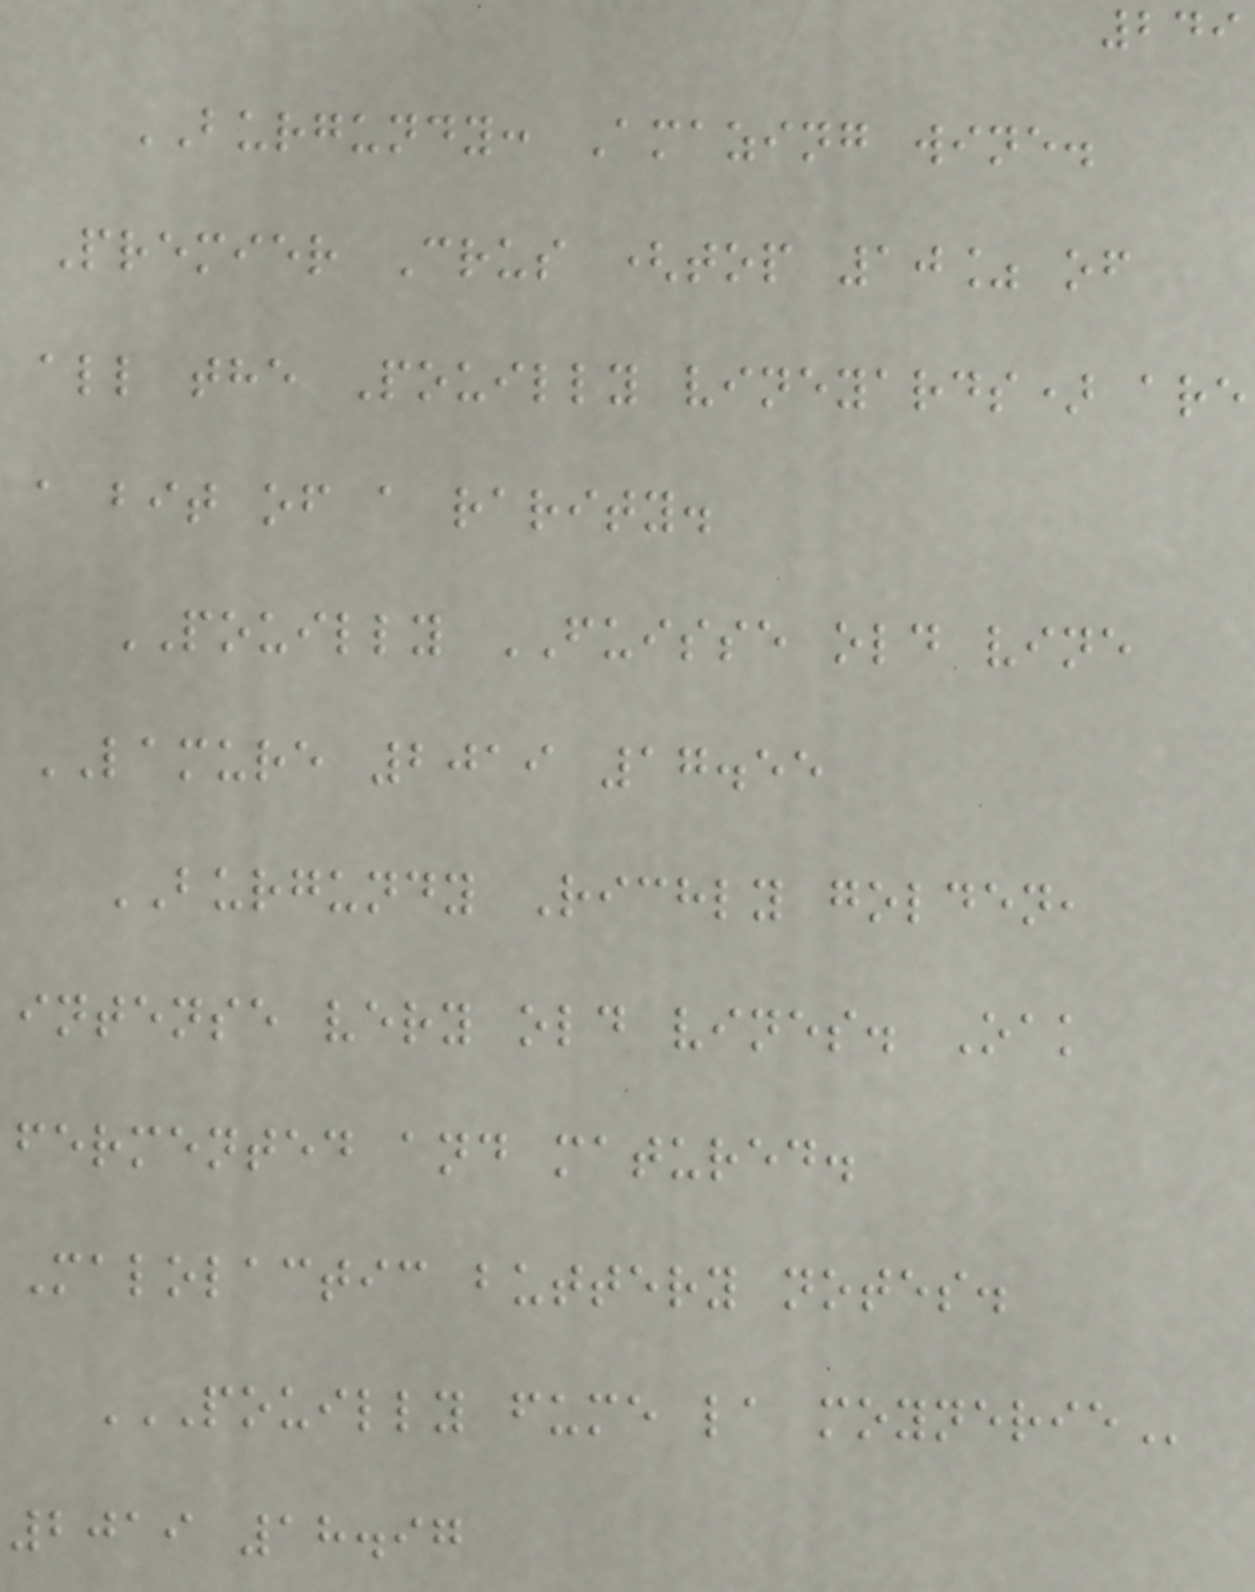249
BURGUNDY: Amazing wine.
Premier Crus (top 10% of
all the Pouilly vineyards) are
a bit of a rarity.
POUILLY FUISSE old vine
LAMURE 2019 17.55
BURGUNDY Richly golden,
intense very old vines. Oak
fermented and matured.
Malolactic buttery notes.
POUILLY FUME LA MOYNERIE
2019 18.97
